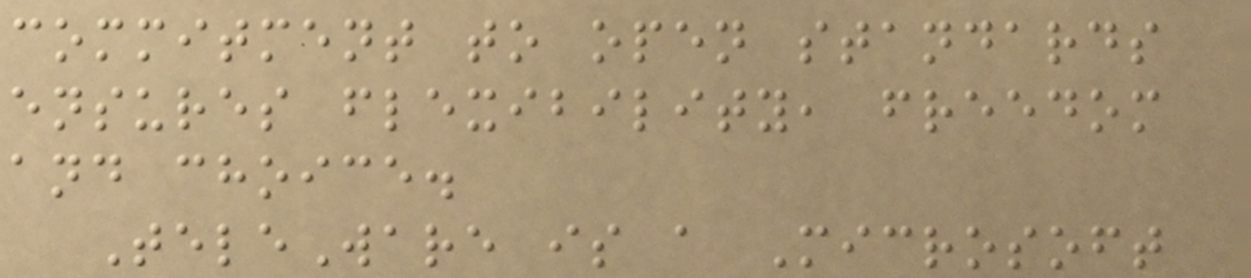commitment to open standards
ensures flexibility, freedom
and choice.
TeleWare is a Microsoft
